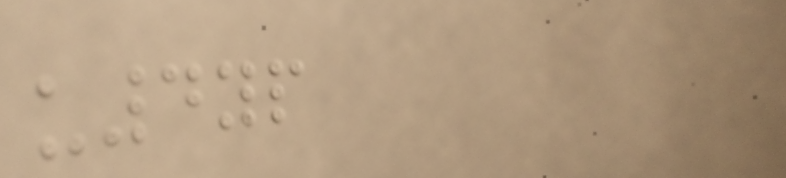u4yp
